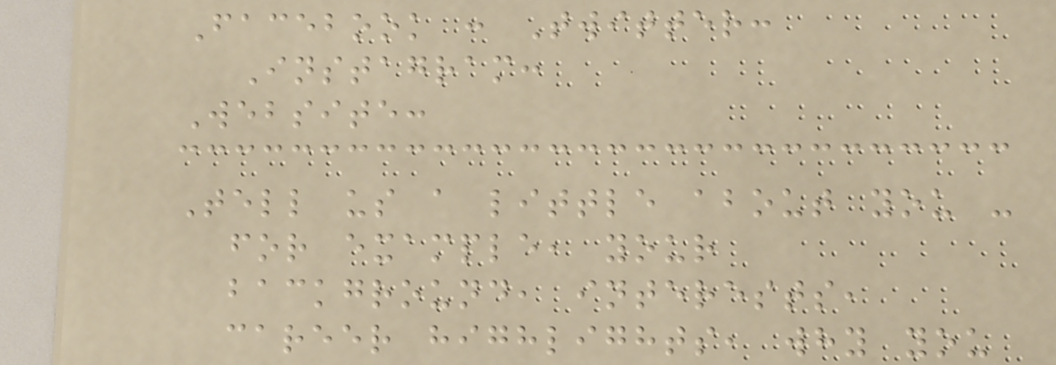Facebook : Twitter:
Instagram:
Website:
Tell us a little about you -
for example, your
background, interests,
career highlights, why you
